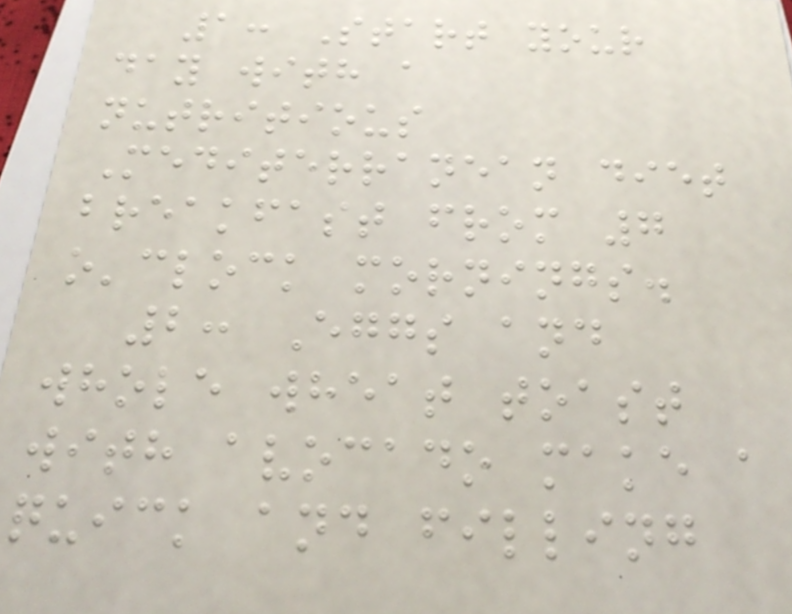1: Start your
day with a
nutritious
Mediterranean diet
breakfast from 7
o'clock mornings.
2: Eggs and
whole wheat toast
with avocado make a
quick and filling
